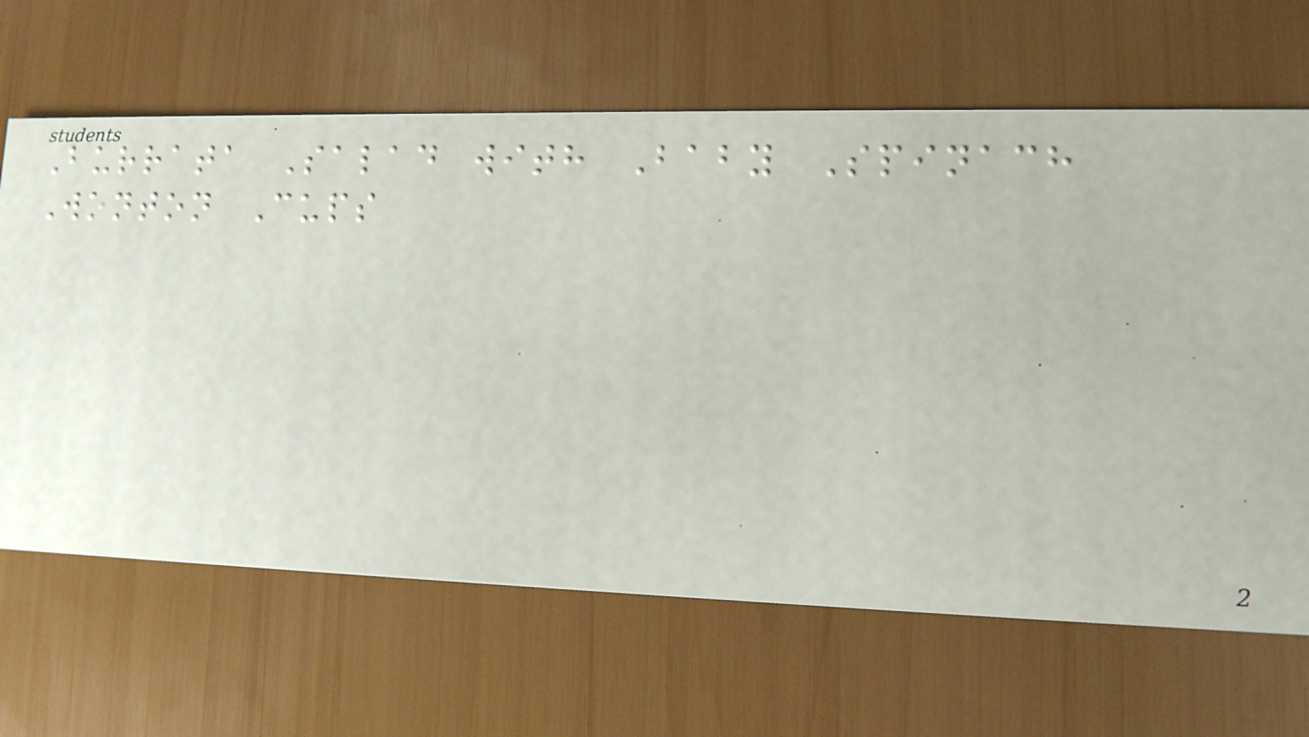Burrata Salad with Baby Spinach
Wonton Cups
